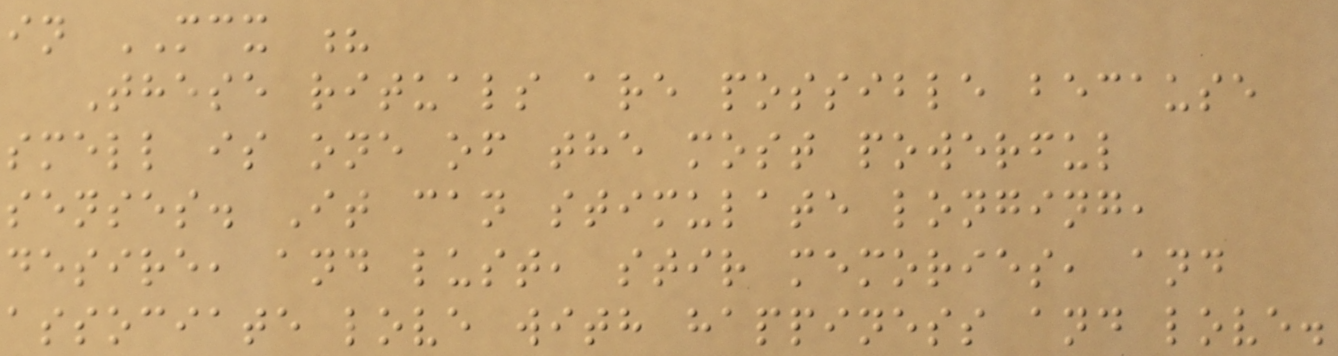in MCX ?
These rituals are possible because
smell is one of the most powerful
senses. It can stimulate longing,
desire, and lust, stir memories, and
associate love with happiness and love.
